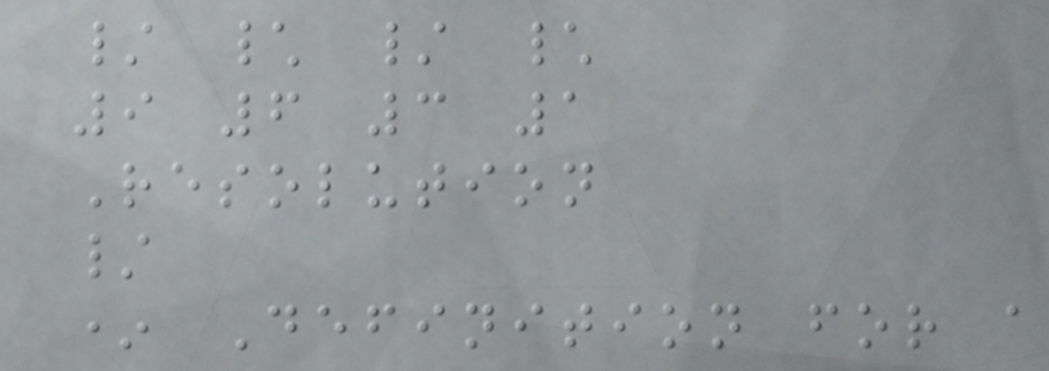/ \ / \
9 6 3 1
Resolution
/
* Definition for a
